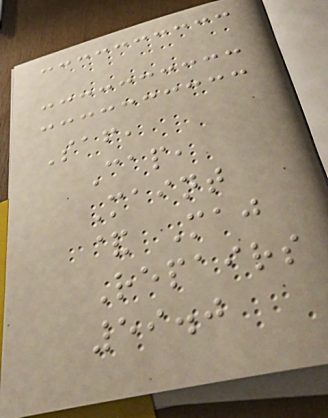Saf,
Cap,
Maint
& Maj
Repairs
59.0
